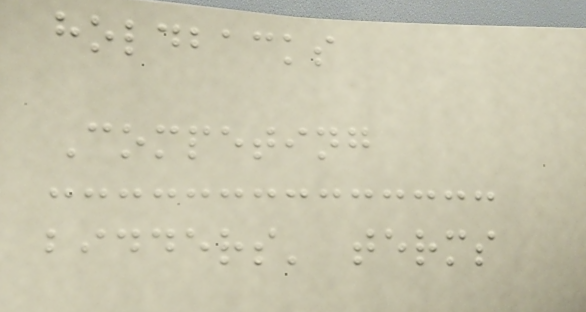holdbacks
Competing
bidders' terms
